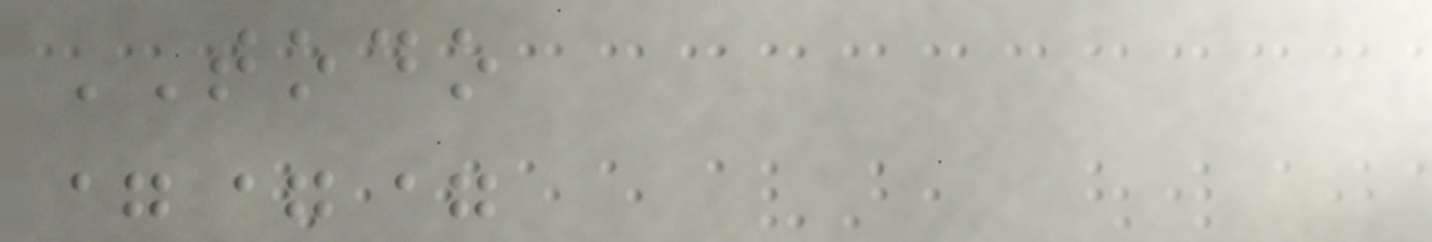TODO
===
